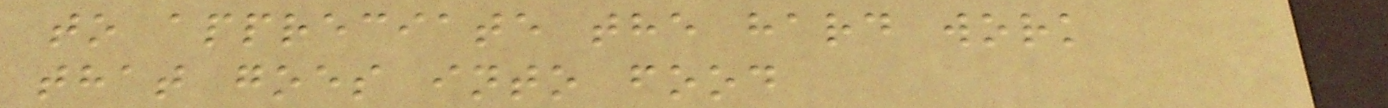to appreciate the hard work
that goes into food
